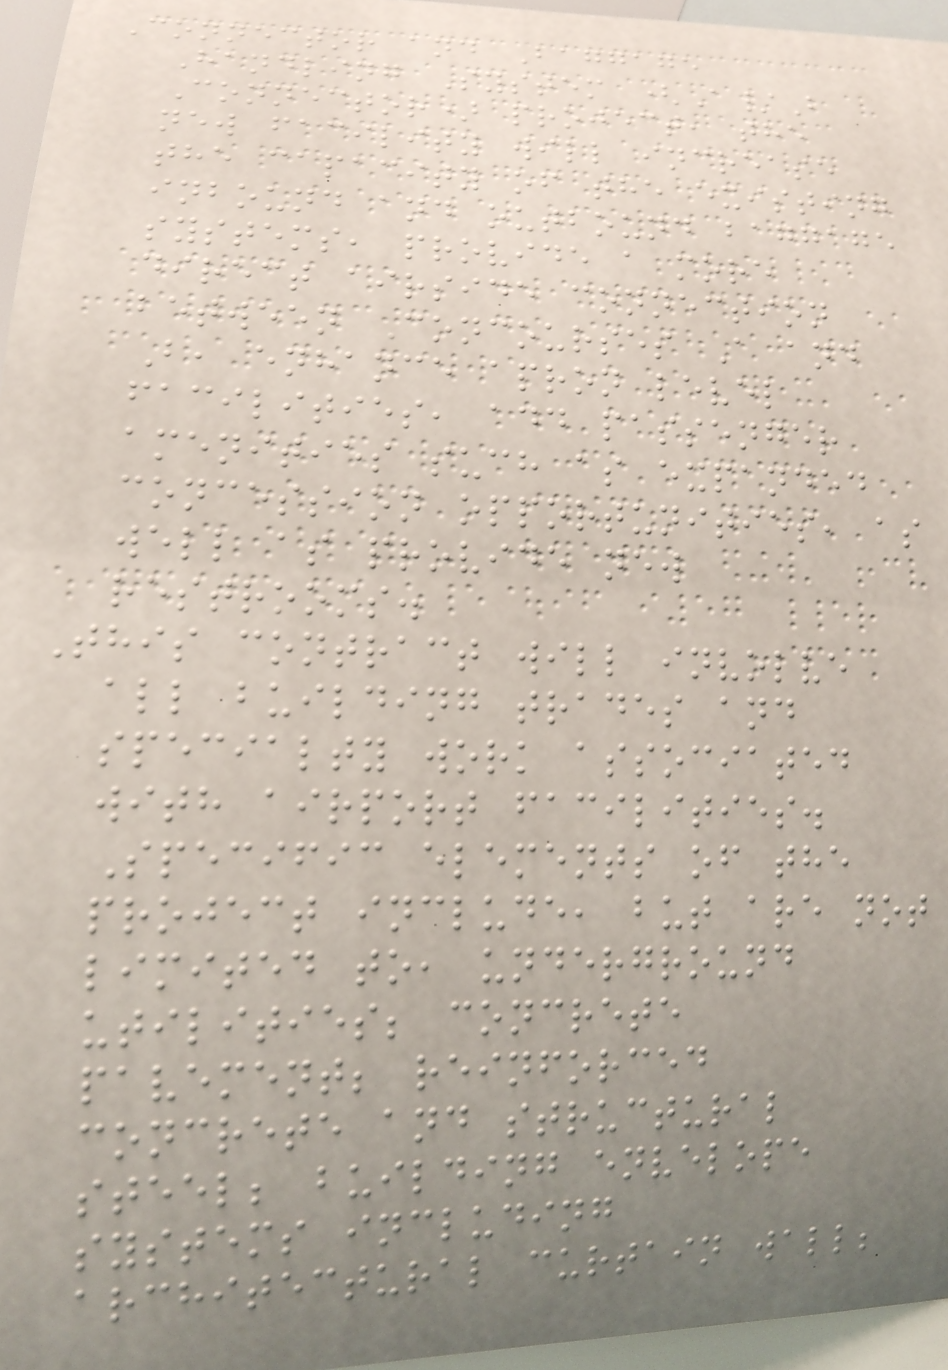Connector and Baggage
Handling System (A/B
Connector) project, the
new facility will increase
the capacity of the existing
inbound and outbound baggage
systems, provide a more
direct airside connection
between Concourses A and
B, enhance apron level
facilities, add passenger
amenities such as expanded
concession opportunities, as
well as provide new
restrooms.
This contract will involve
all building trades and
specialty work associated
with airport facilities.
Specific elements of the
project include, but are not
limited to, underground
utilities; concrete
pavement; reinforced
concrete and structural
steel; building envelope
systems including
architectural curtain wall;
